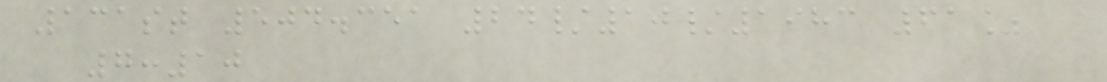131st 504.351 24/10/1983 61%
7:10
